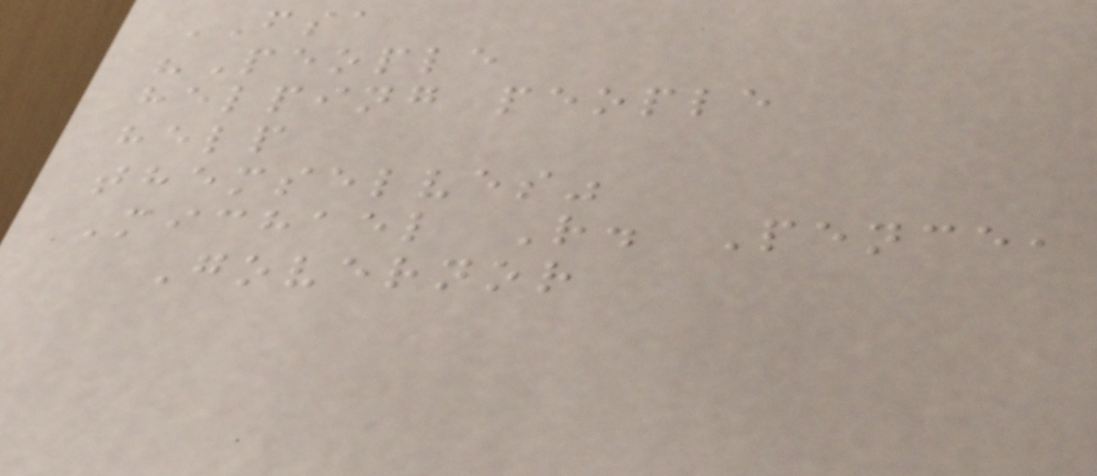FSA
"People
helping people
help
themselves"
Michael R. Pence,
Governor
